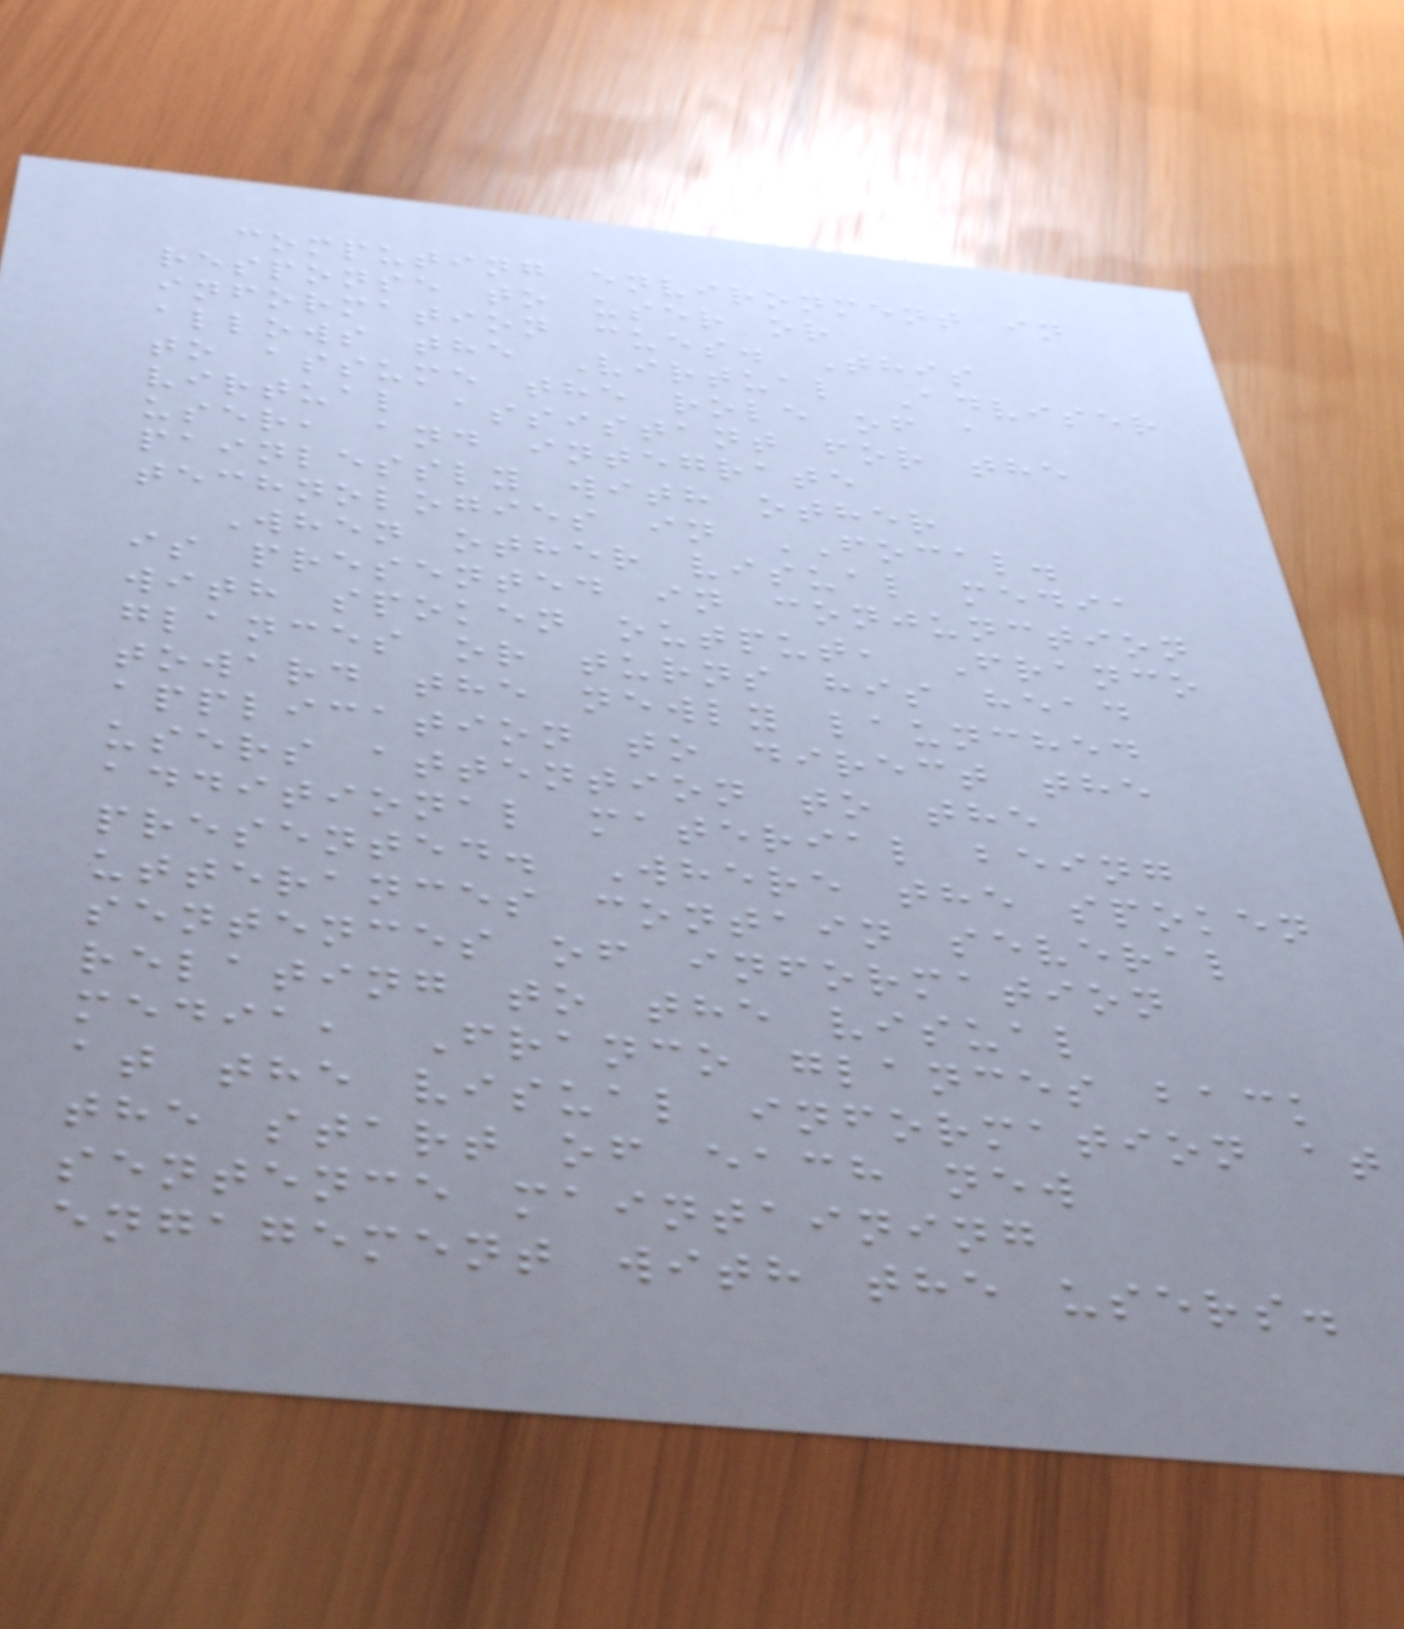computing environment in
response to user or
information cues. This
allows the Virtual Adviser
to assume the role of a
virtual assistant for the
user, and integrate
painlessly with other
technologies in FOCAL.
When other visual media
is presented in conjunction
with spoken output, Franco
glances or turns his head
toward the newly launched
application to direct the
users attention to the
additional material being
presented. Where the spoken
utterances contain several
sentences of information
relating to the visual
media, Franco glances back
at the visual information at
the start of each new
sentence maintaining
engagement with the users.
